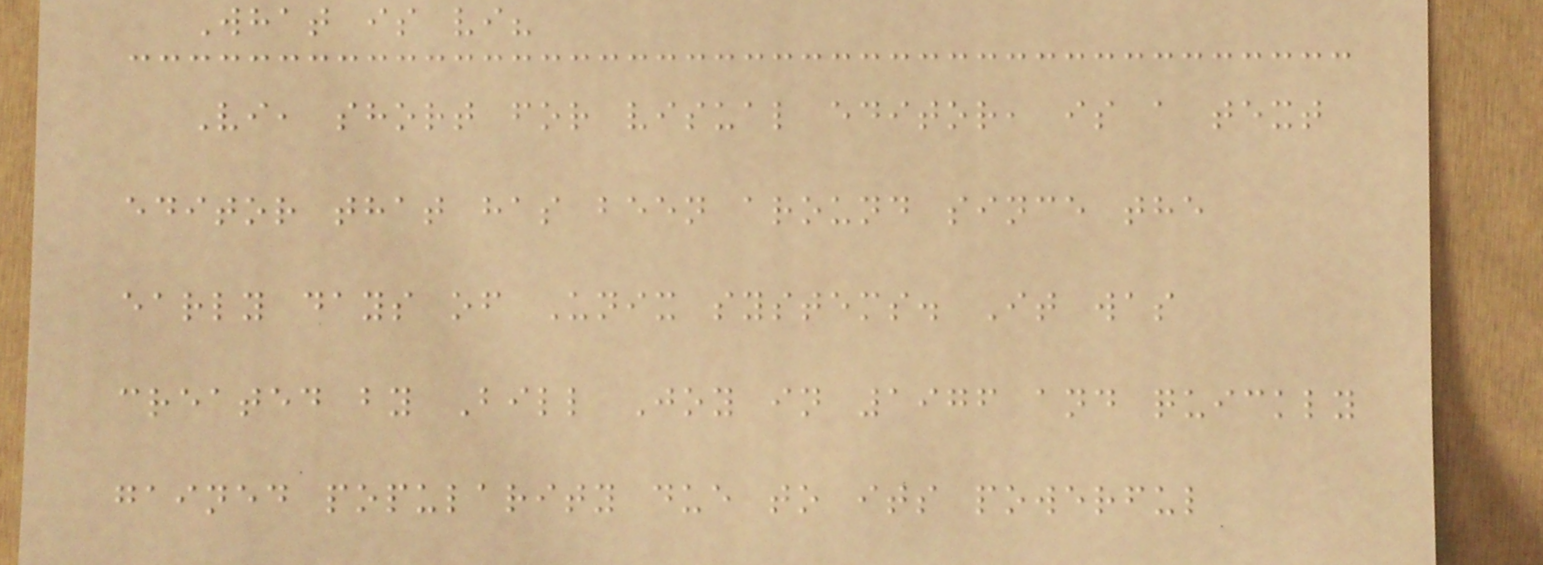What is vi?
Vi, short for visual editor, is a text
editor that has been around since the
early days of Unix systems. It was
created by Bill Joy in 1976 and quickly
gained popularity due to its powerful
